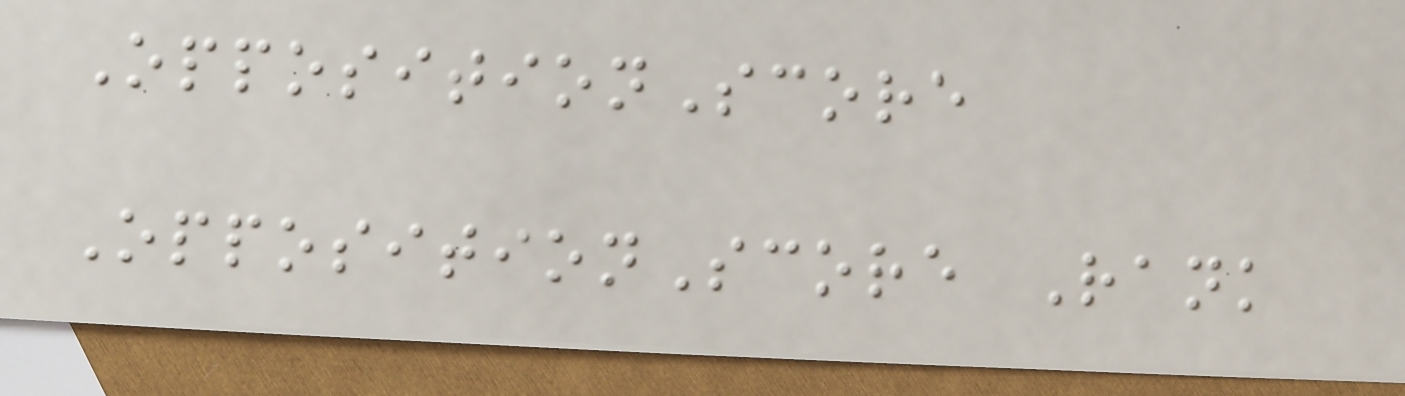OppositionScore
OppositionScore Rank
